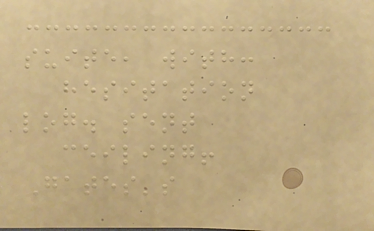suite, with:
hesitation
log. sent
ceiling!
Gates's
